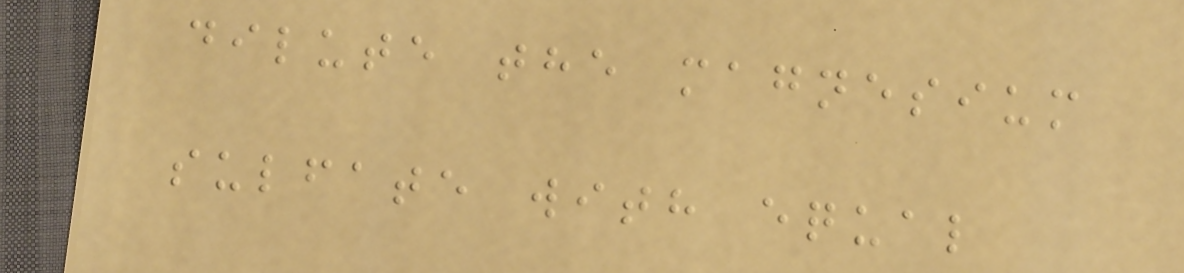dilute the magnesium
sulfate with equal
